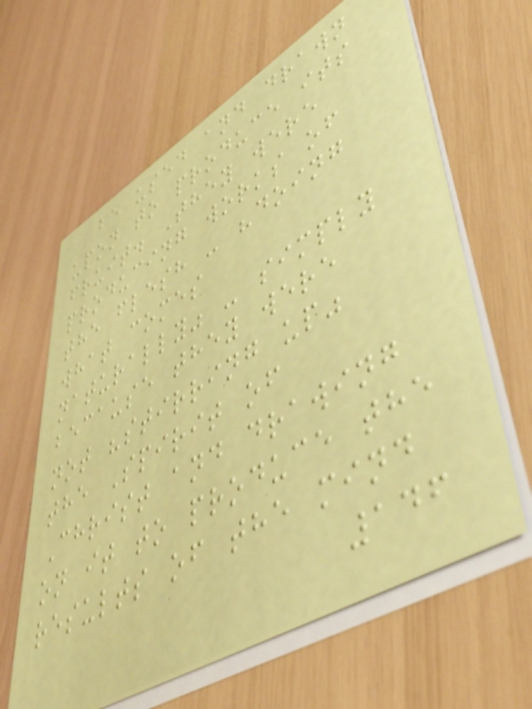be used and drawn
upon to produce its
fruit. They were
producing works of
the flesh - "doing
what comes
naturally" - simply
because they were
not "stirring up"
the Spirit of
Christ and drawing
on it to produce the
results of the mind
146
